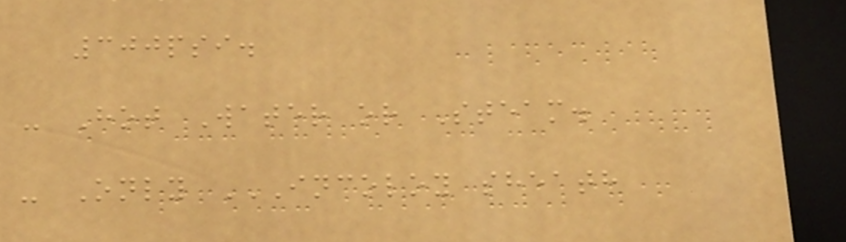300psi.
- Hot Water or Steam.
- Only INCOLOY SHEATH
